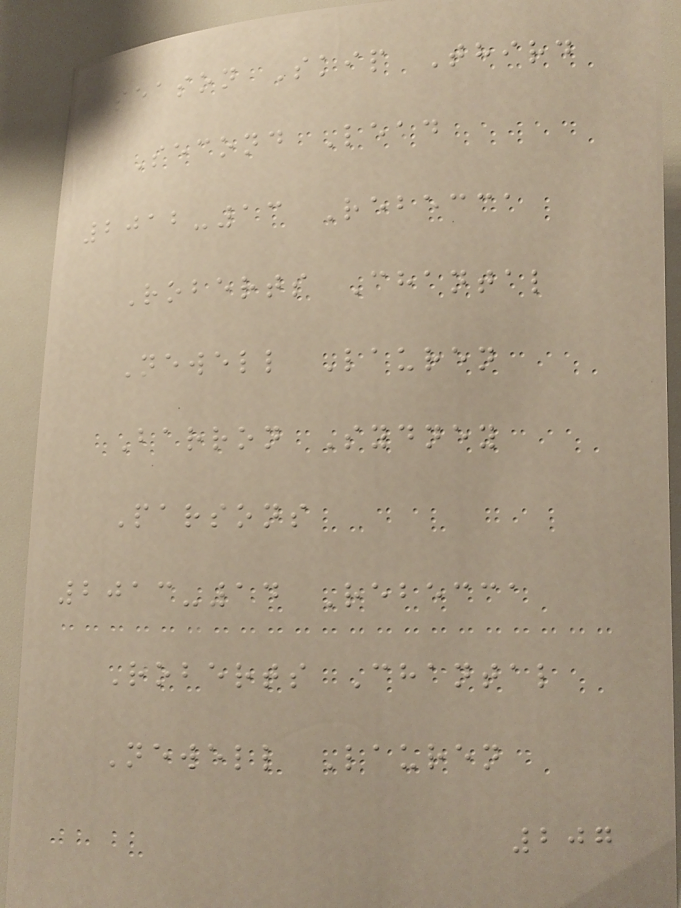Season Skip Third
Second Lead
2012-13 Rebecca
Roberts Chantal
Newell Lauren
Barron Sydney
Parsons
2013-14 Rebecca
Roberts Chantal
Newell Lauren
207
